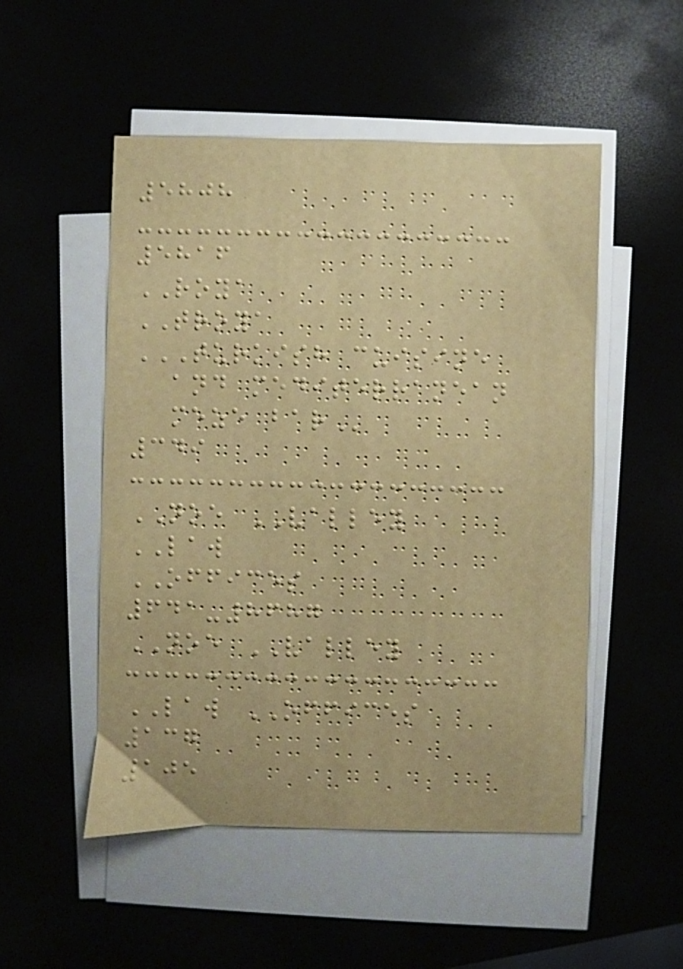5808
5816
ROYA
TROYA
TURKISH CUISINE
AND MEDITERRANEAN
MEZE BAR
349
NOE VALLEY
LAW
OFFICES
641-8687
NOE VALLEY
LAW OFFICES
137
105
